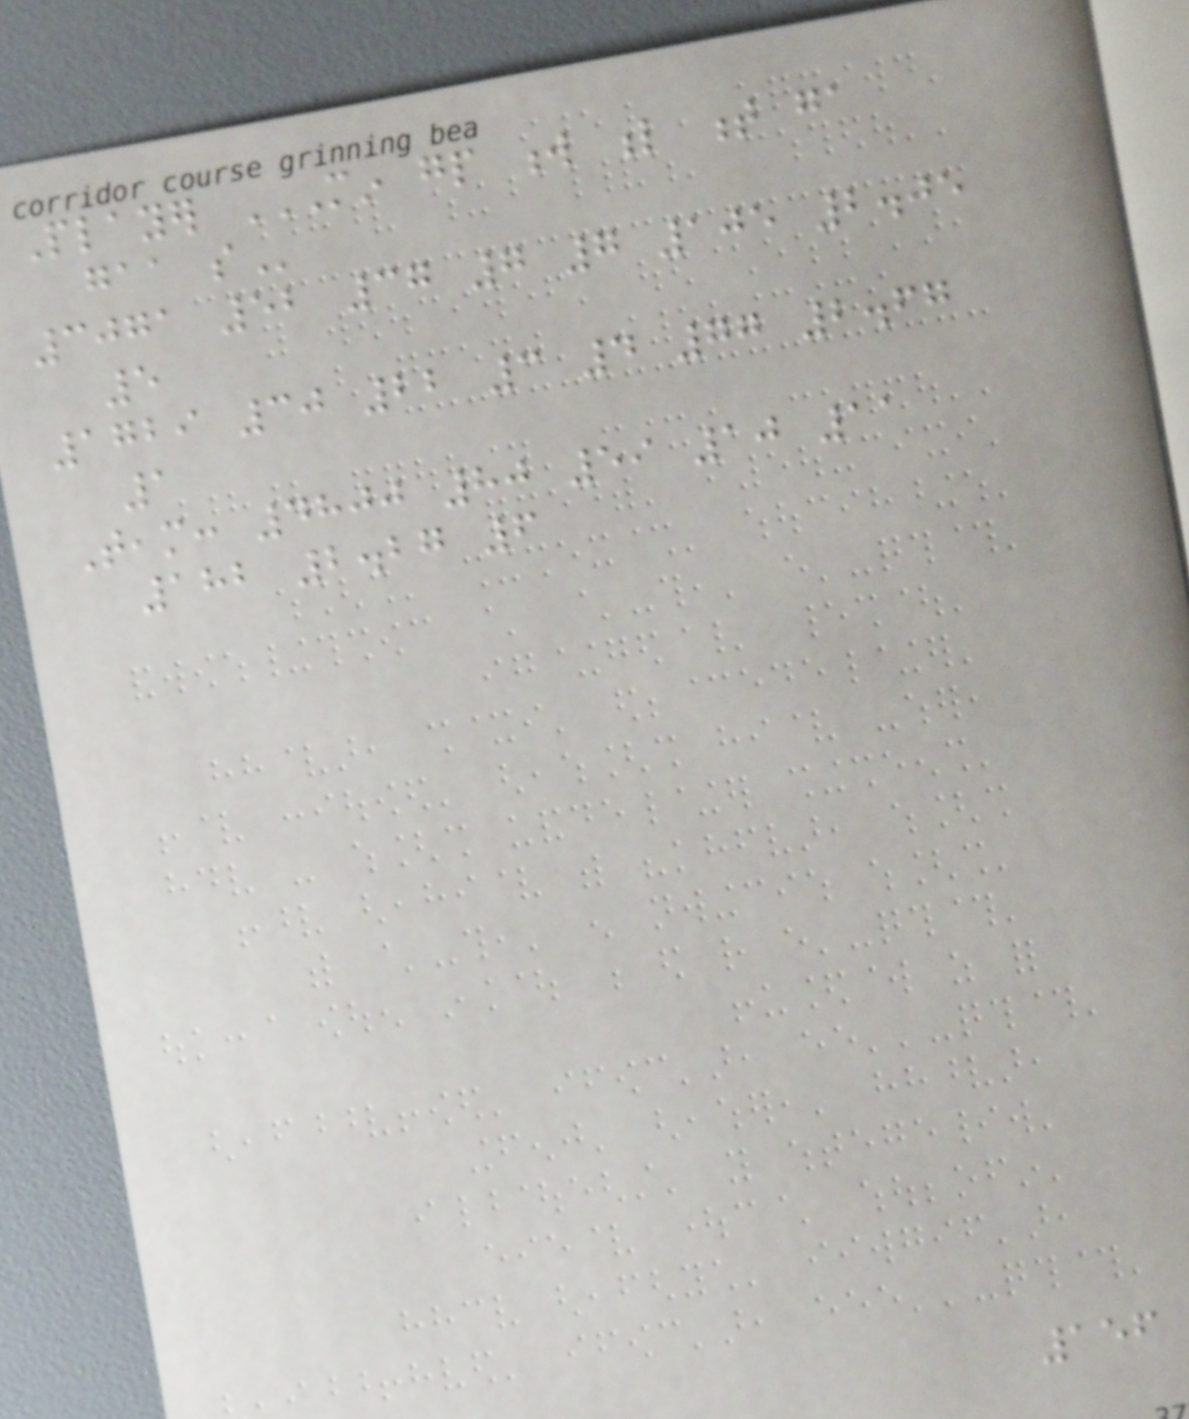Player MIN GP W L T GA
GAA SO
3071 52 37 7 7 105 2.05
5
1729 30 22 3 4 77 2.67
1
Team: 4800 80 59 10 11
182 2.27 6
156
